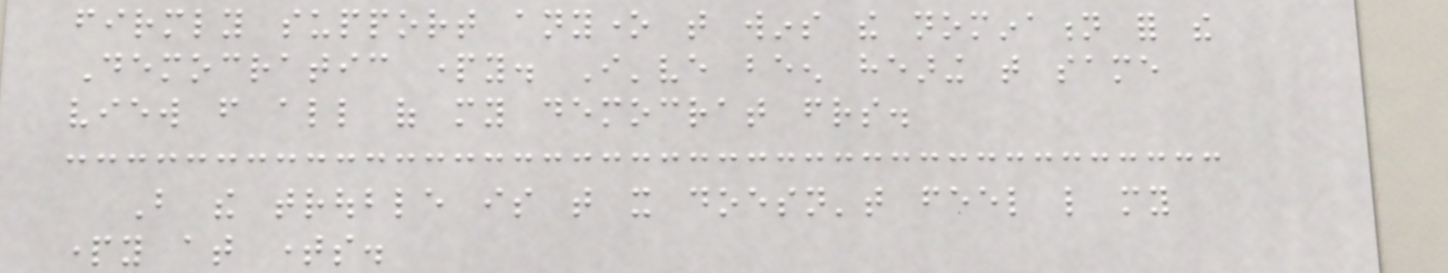firmly support anyone that wins the nomination for the
Democratic party. I've been hearing that same
view from all of my democrat friends.
But the trouble is that it doesn't feel like my
party at times.
